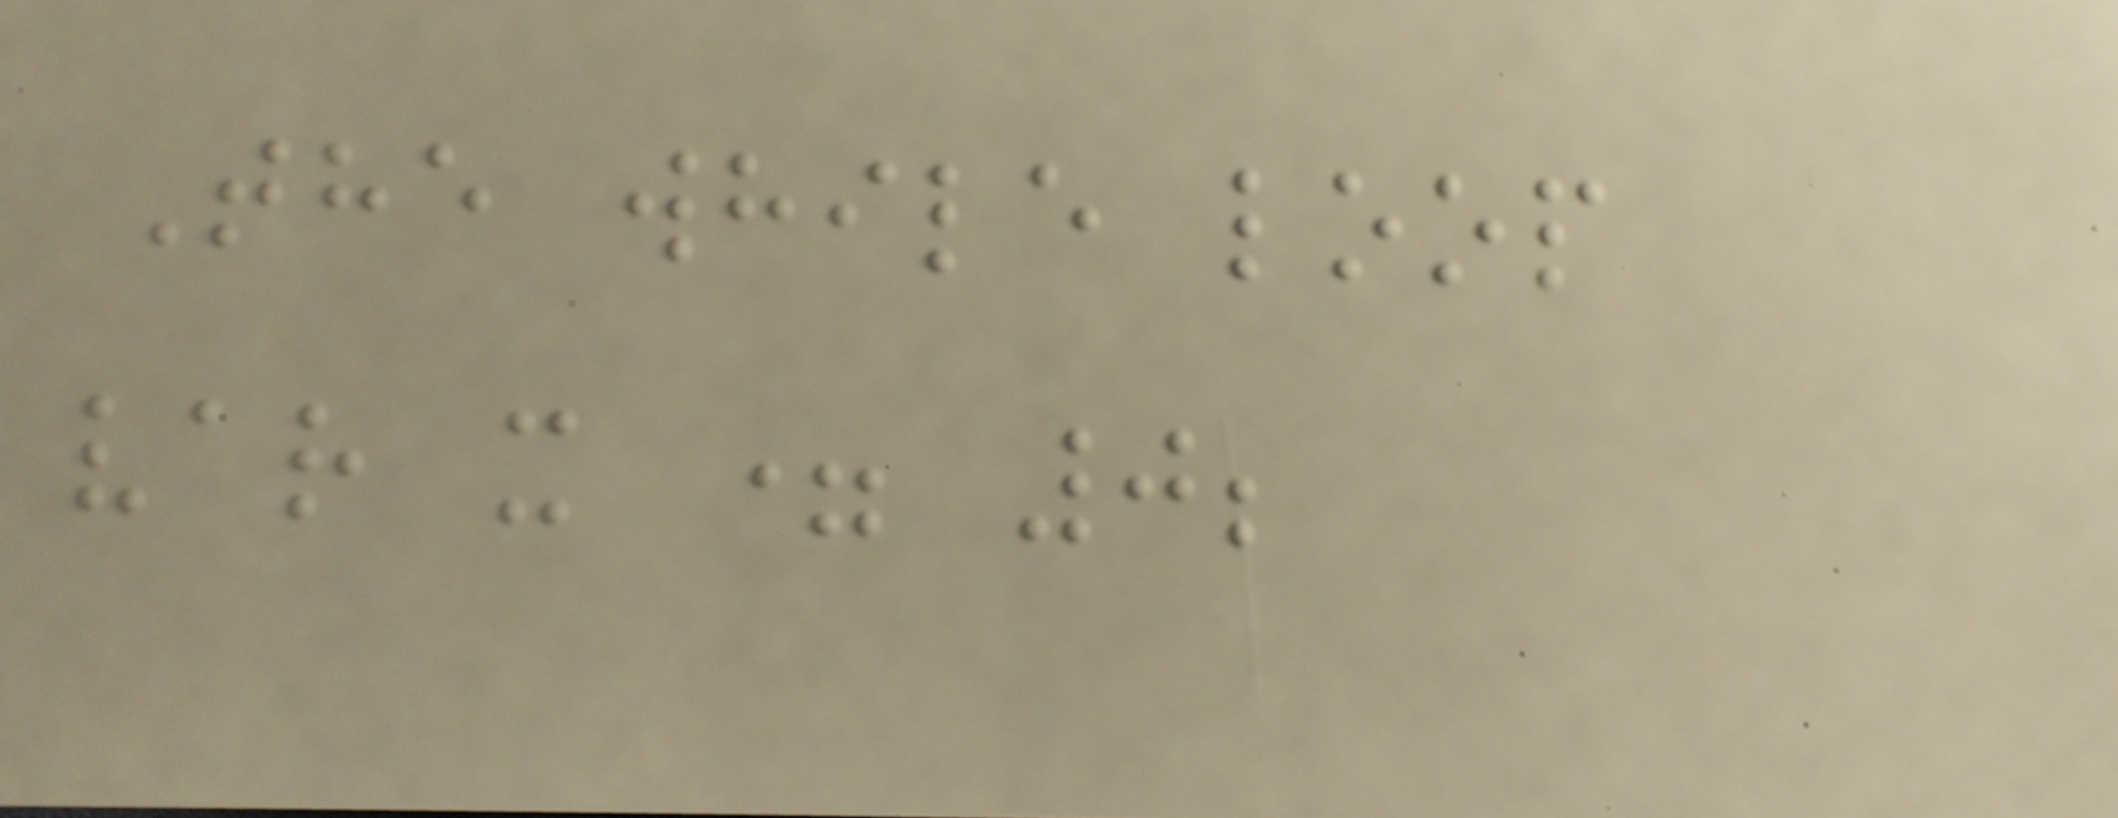The while loop
var x = 0;
